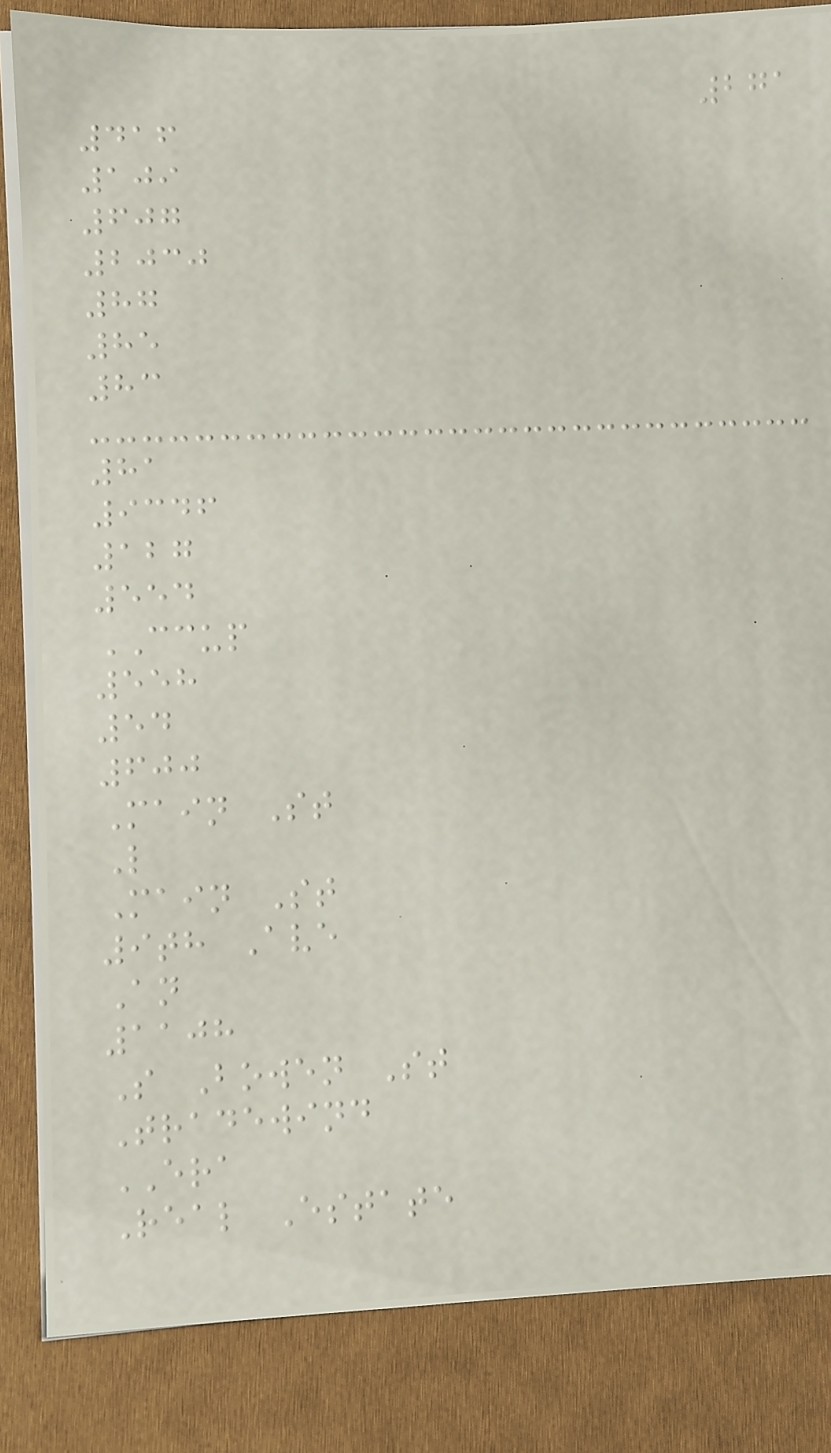271
416
109
607
2030
87
85
83
81
9346
127
554
CCUP
558
54
600
Main St
L
Main St
9th Ave
An
1108
S Bowen St
Tradewind
ERA
Real Estate
